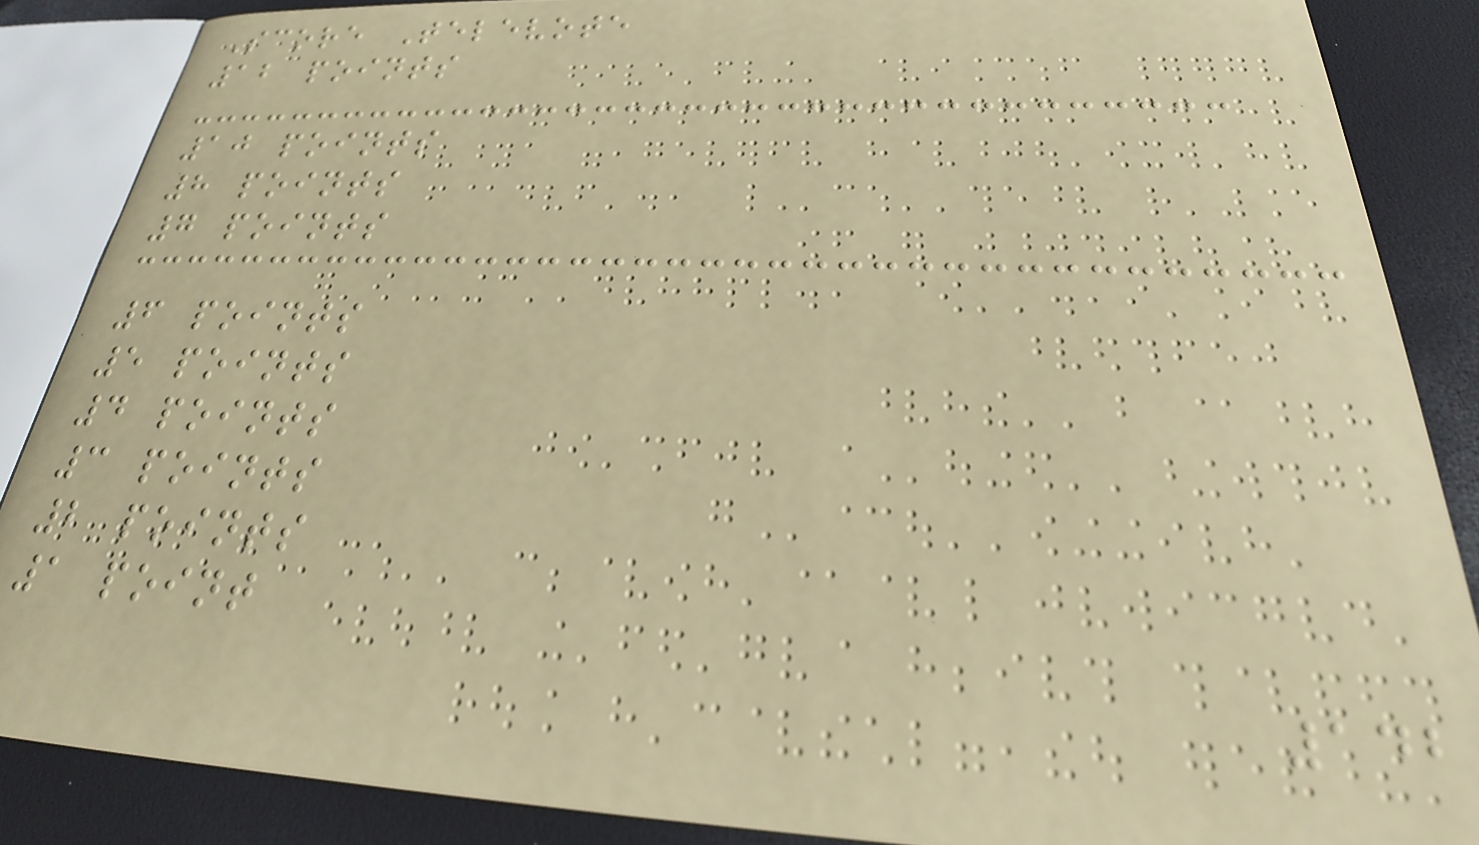Score Televote
12 points
10 points
8 points
7 points
6 points
5 points
4 points
3 points
2 points
1 point
142
